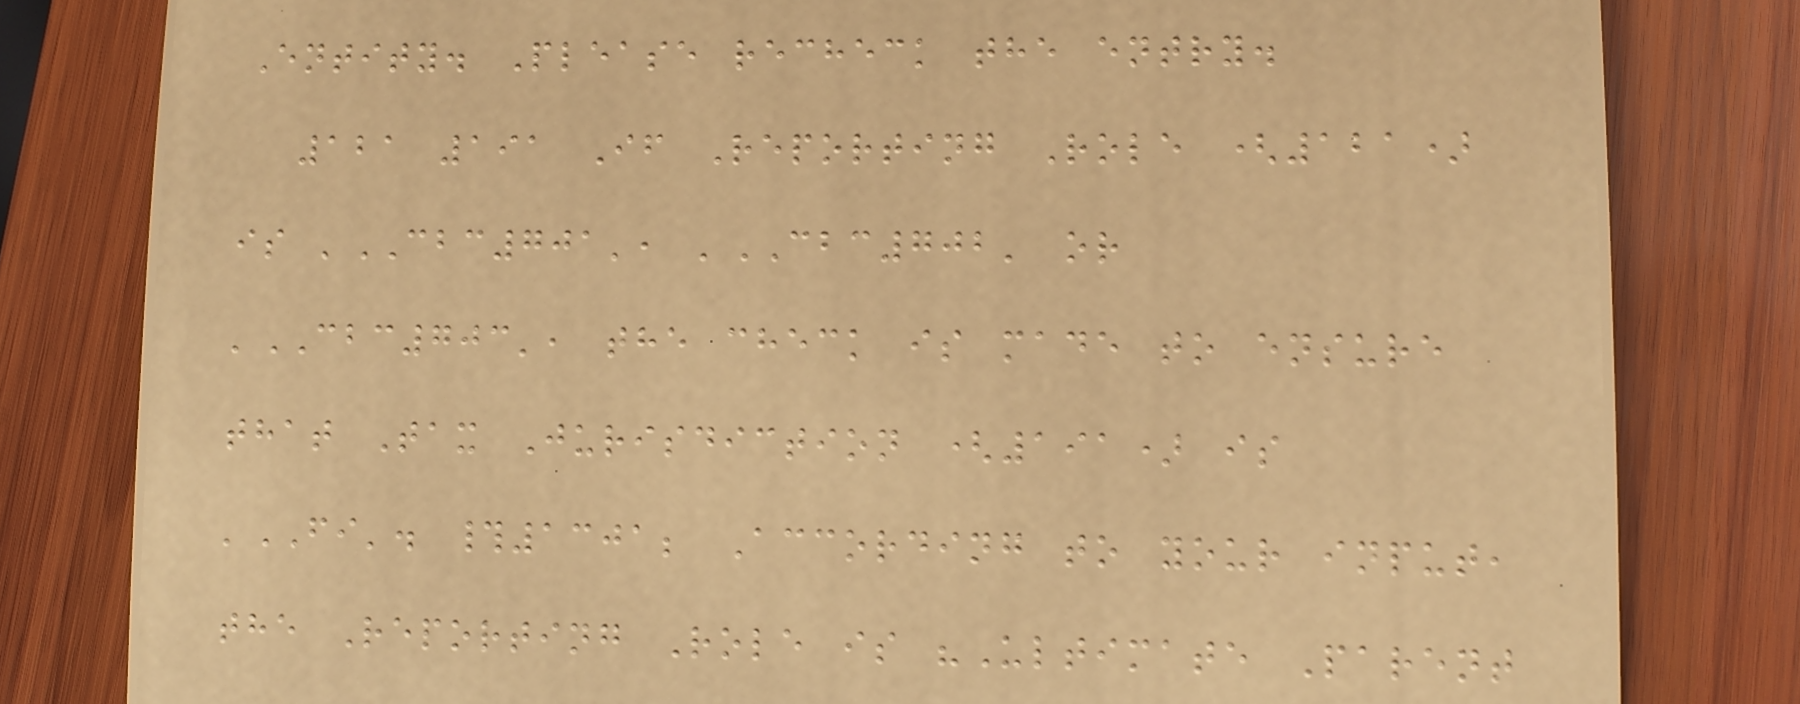Entity. Please recheck the entry.
121 191 If Reporting Role (121)
is 'CBC701', 'CBC702' or
'CBC703', the check is made to ensure
that Tax Jurisdiction (191) is
'FI'. #1301; According to your input,
the Reporting Role is "Ultimate Parent
